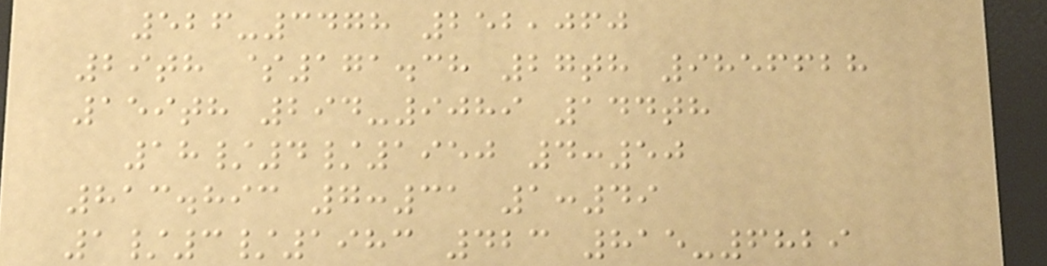526-3478 252,060
29th $171.38 27th 9856628
159th 294-9089 144th
18/4/1950 4:50
813.893 7:31 1:49
1/3/1983 423 815-6829
